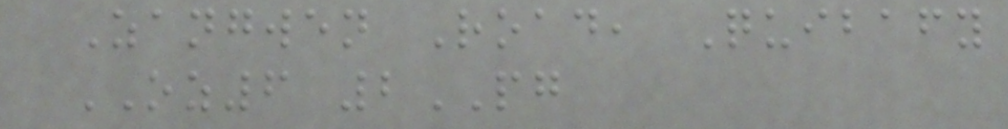Zangwen Road, Quibafy
OZ6 2PG
